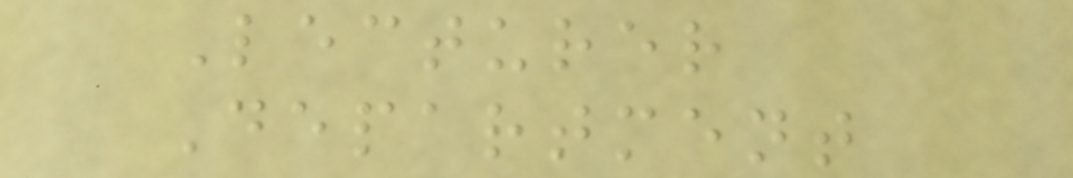Lecturer
Department
